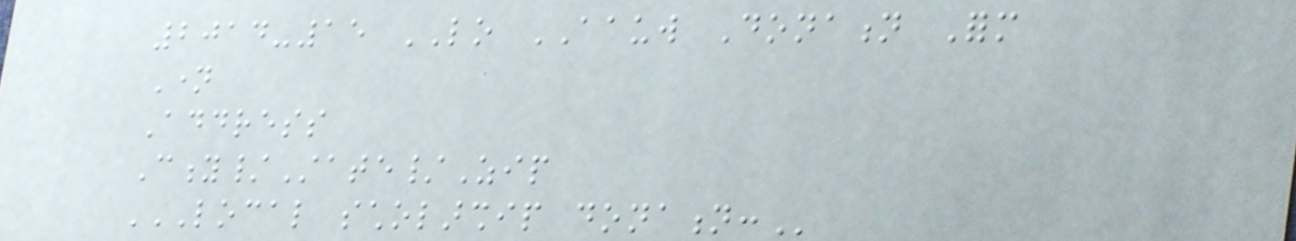2014-15 LO AAUW Donation Form
Name
Address
City/State/Zip
LOCAL SCHOLARSHIP DONATION:
